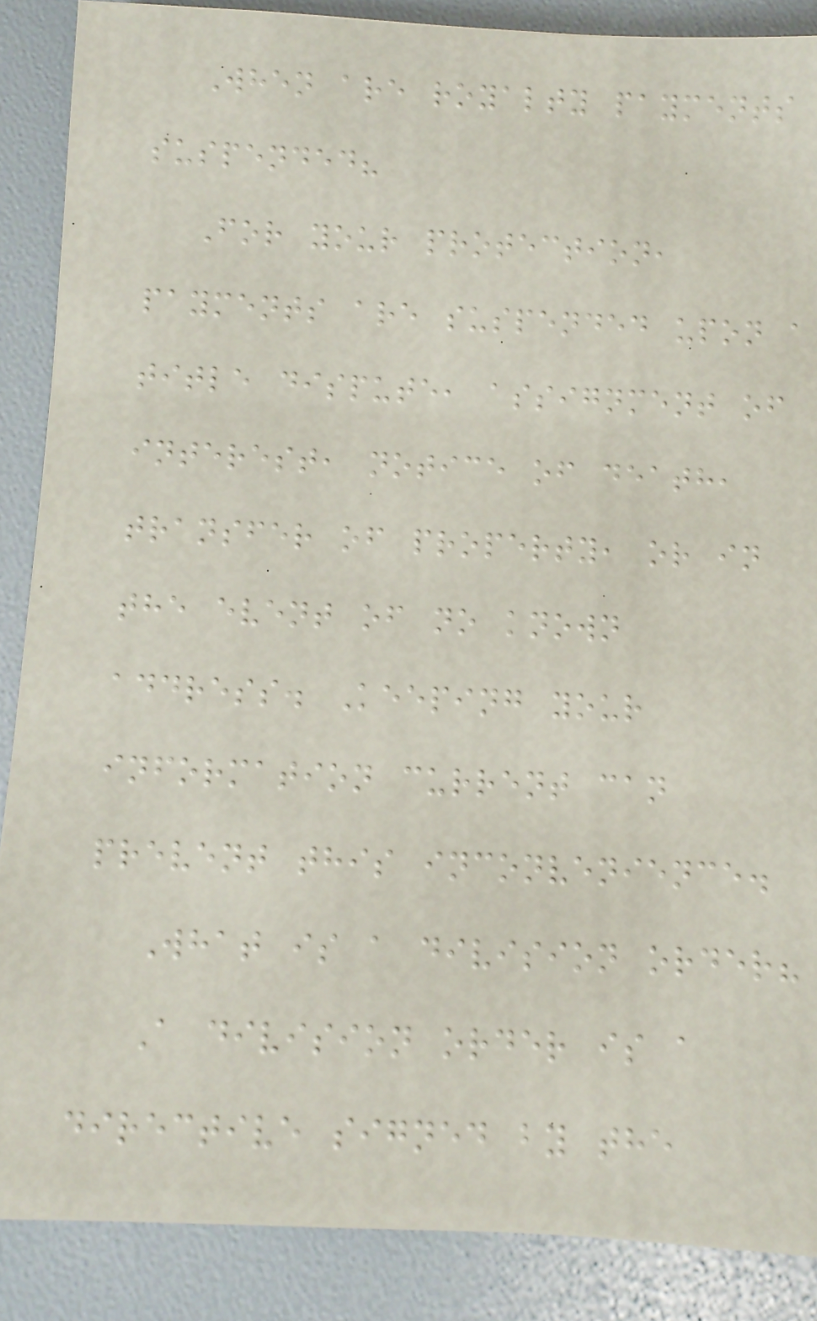When are royalty payments
suspended?
For your protection,
payments are suspended upon a
title dispute, assignment of
interest, notice of death,
transfer of property, or in
the event of no known
address. Keeping your
information current can
prevent this inconvenience.
What is a division order?
A division order is a
directive signed by the
